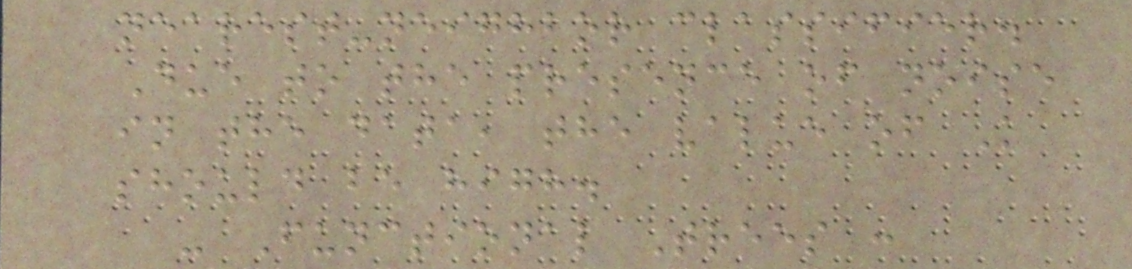nearest-neighbor classifier.
Due to the presence of noise
in the data, the value of K
should be high.
- Functional Trees :
